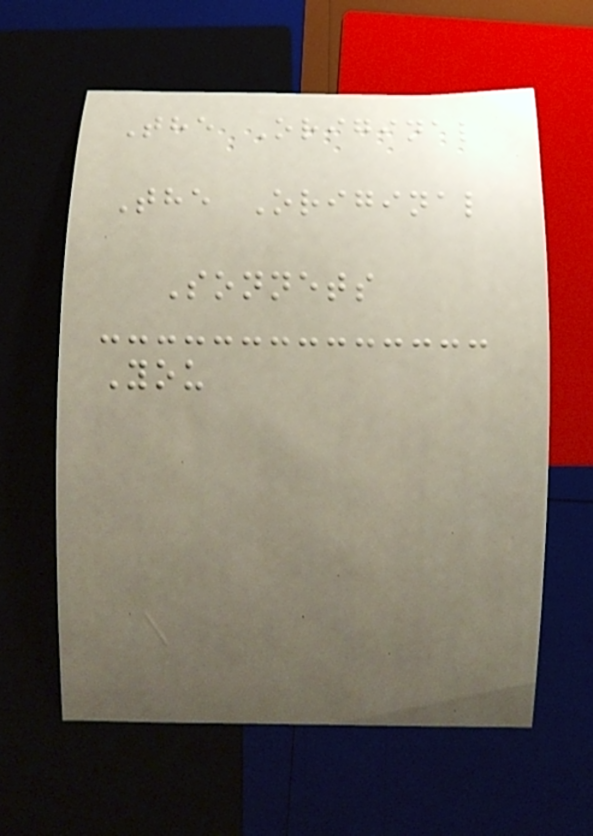The Original
The Original
Sonnets
You
